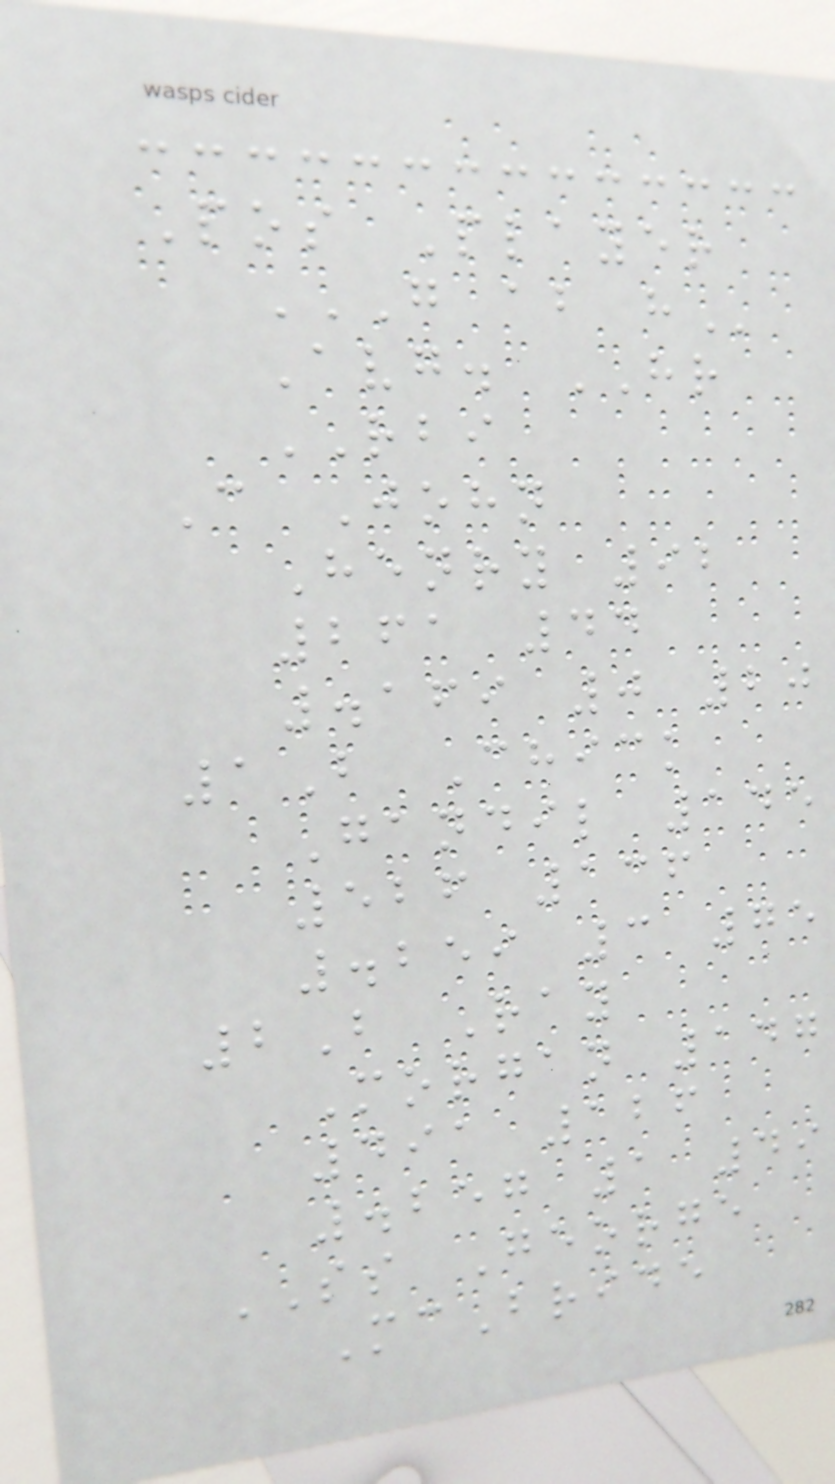Pos Player
G AB H
Avg. HR
RBI
C John
Henry 92
261 44
.169 0 20
1B Chick
Gandil 145
526 136
.259 3 75
2B Ray
Morgan 147
491 126
.257 1 49
SS George
McBride
